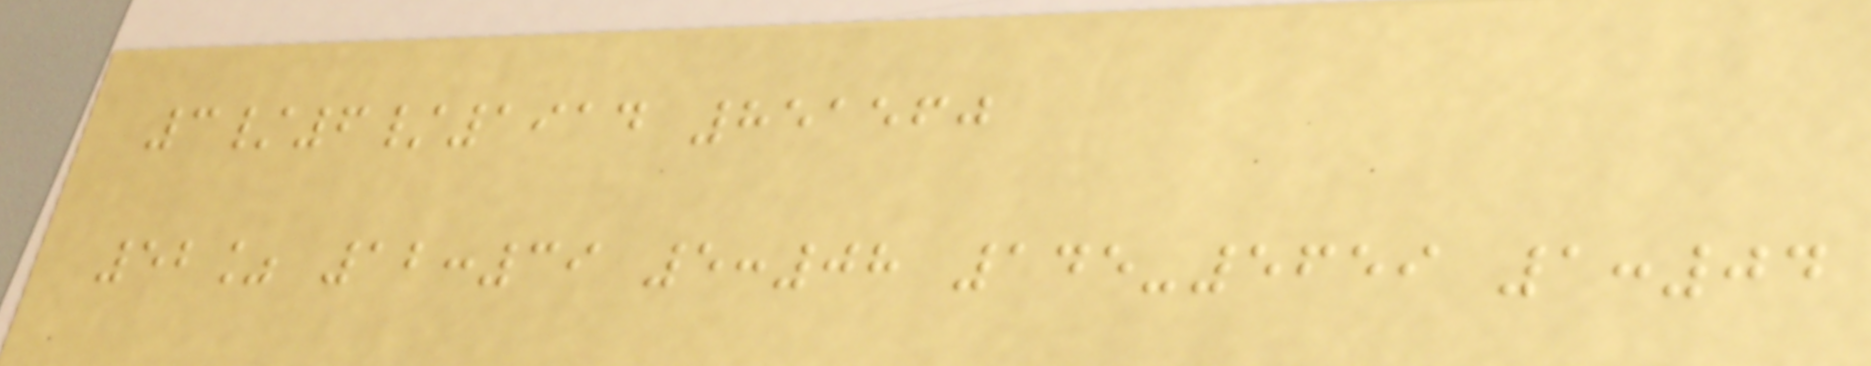3/6/1914 851560
52% 12:39 5:08 145-5659 1:04
